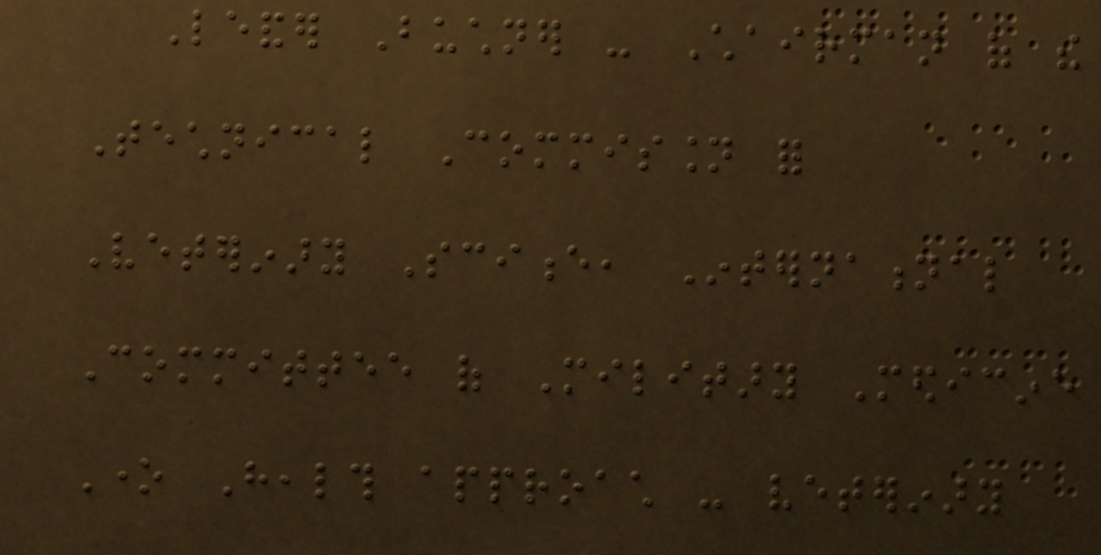Leander Buchner - Chairman of the
Technical Commission for
Veterinary Science, International
Committee of Military Medicine
One Health approach - veterinary
